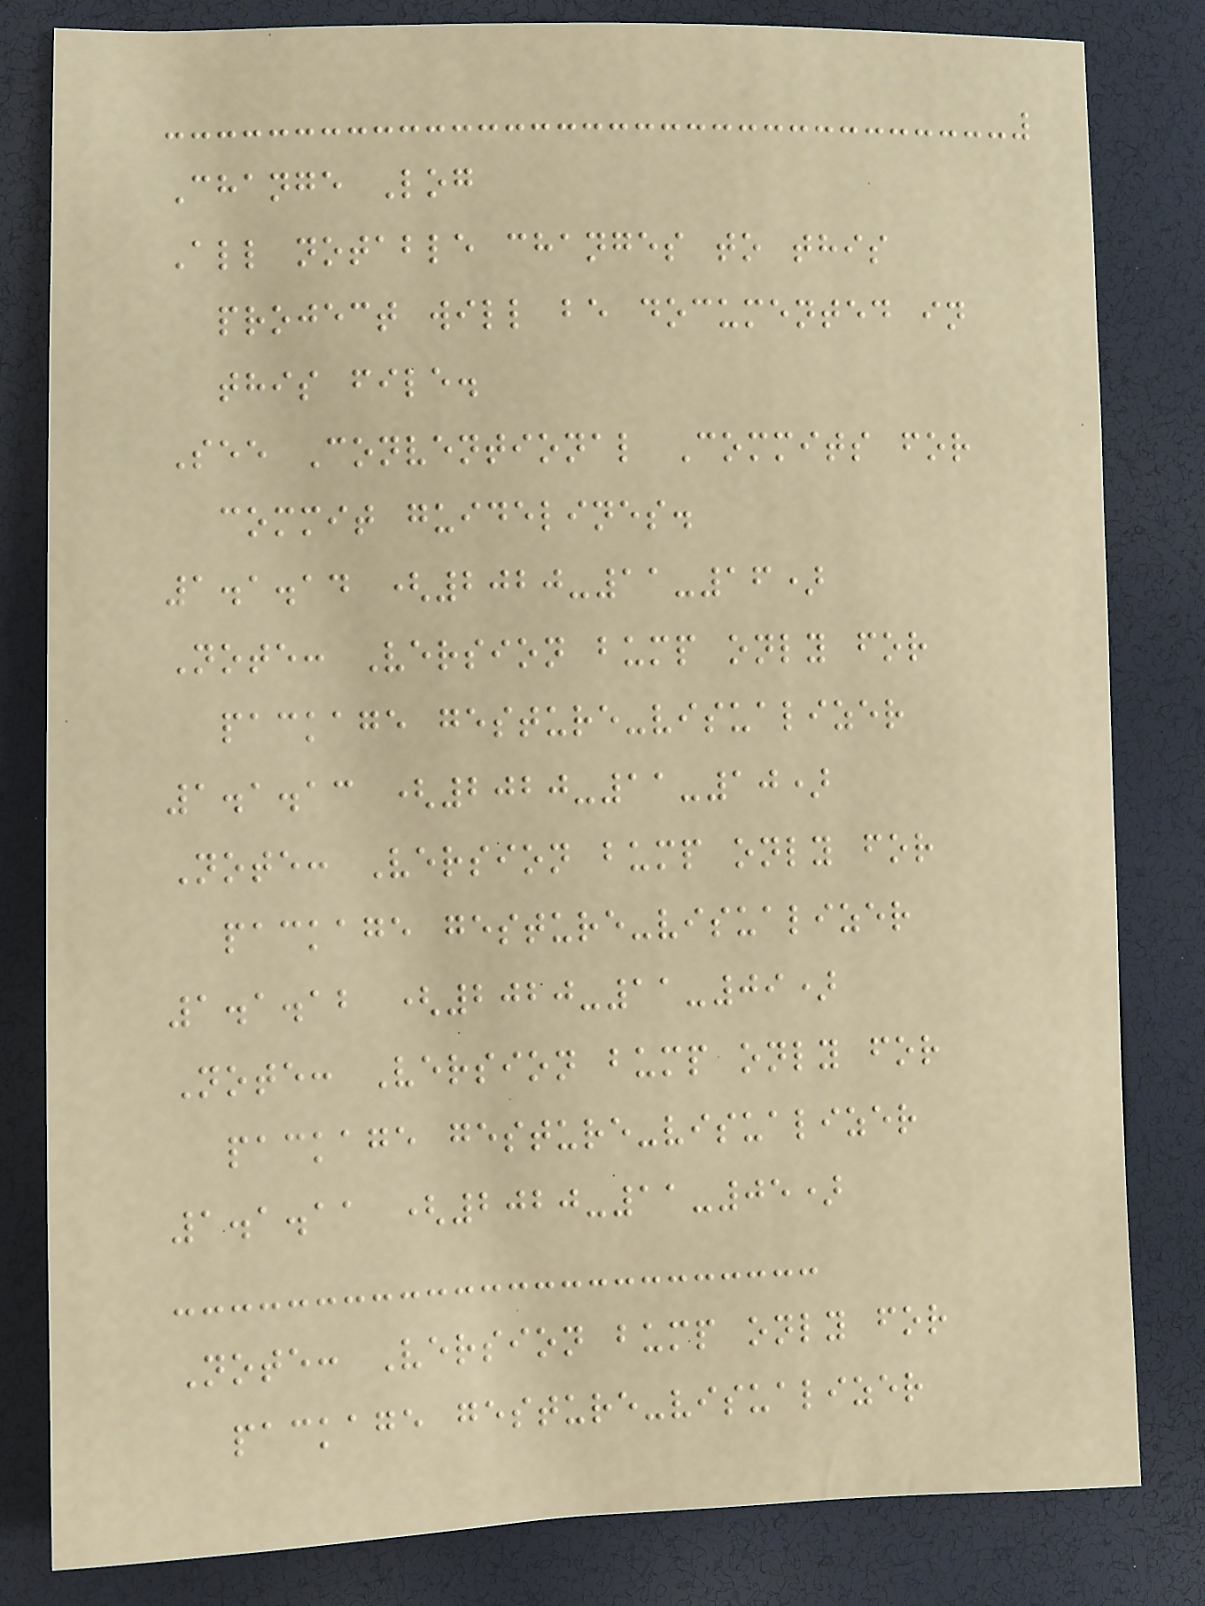Change Log
All notable changes to this
project will be documented in
this file.
See Conventional Commits for
commit guidelines.
1.1.14 (2020-11-16)
Note: Version bump only for
package gesture-visualizer
1.1.13 (2020-11-10)
Note: Version bump only for
package gesture-visualizer
1.1.12 (2020-11-09)
Note: Version bump only for
package gesture-visualizer
1.1.11 (2020-11-05)
Note: Version bump only for
package gesture-visualizer
